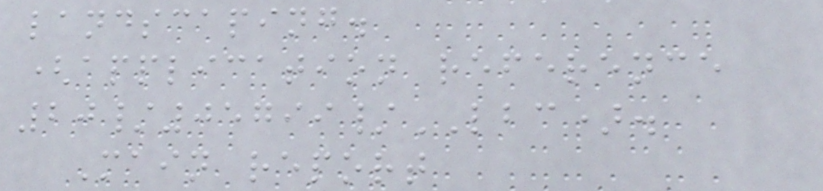landscaping.
(application reference
20/05799/LBC).
Main report
